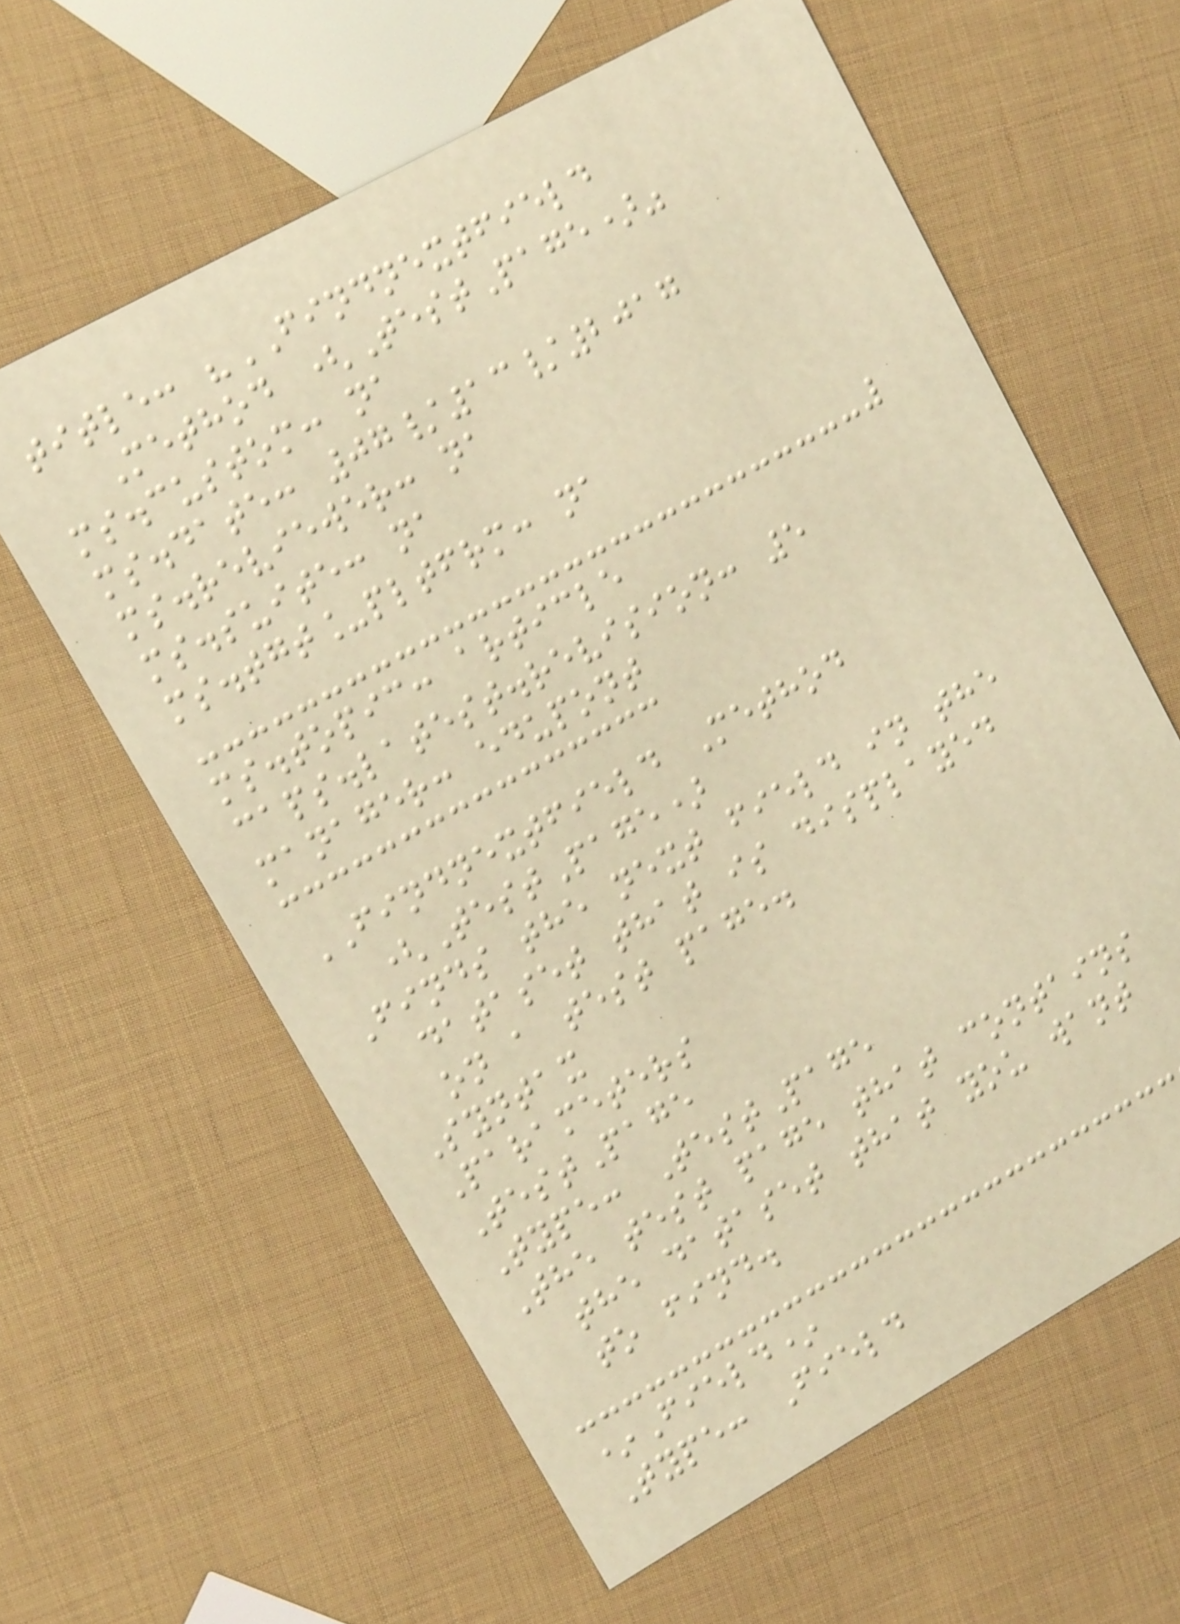title: "FINDNEXTFIELD
Method (TestPage)"
ms.custom: na
ms.date: 07/13/2017
ms.reviewer: na
ms.suite: na
ms.tgt_pltfrm: na
ms.topic: article
caps.latest.revision: 5
manager: edupont
FINDNEXTFIELD Method
(TestPage)
Finds the next field in the
dataset that is displayed
on a test page.
Syntax
Parameters
TestPage
Type: TestPage
The test page that contains
the dataset that you want
to find.
*Field*
Type: Field
